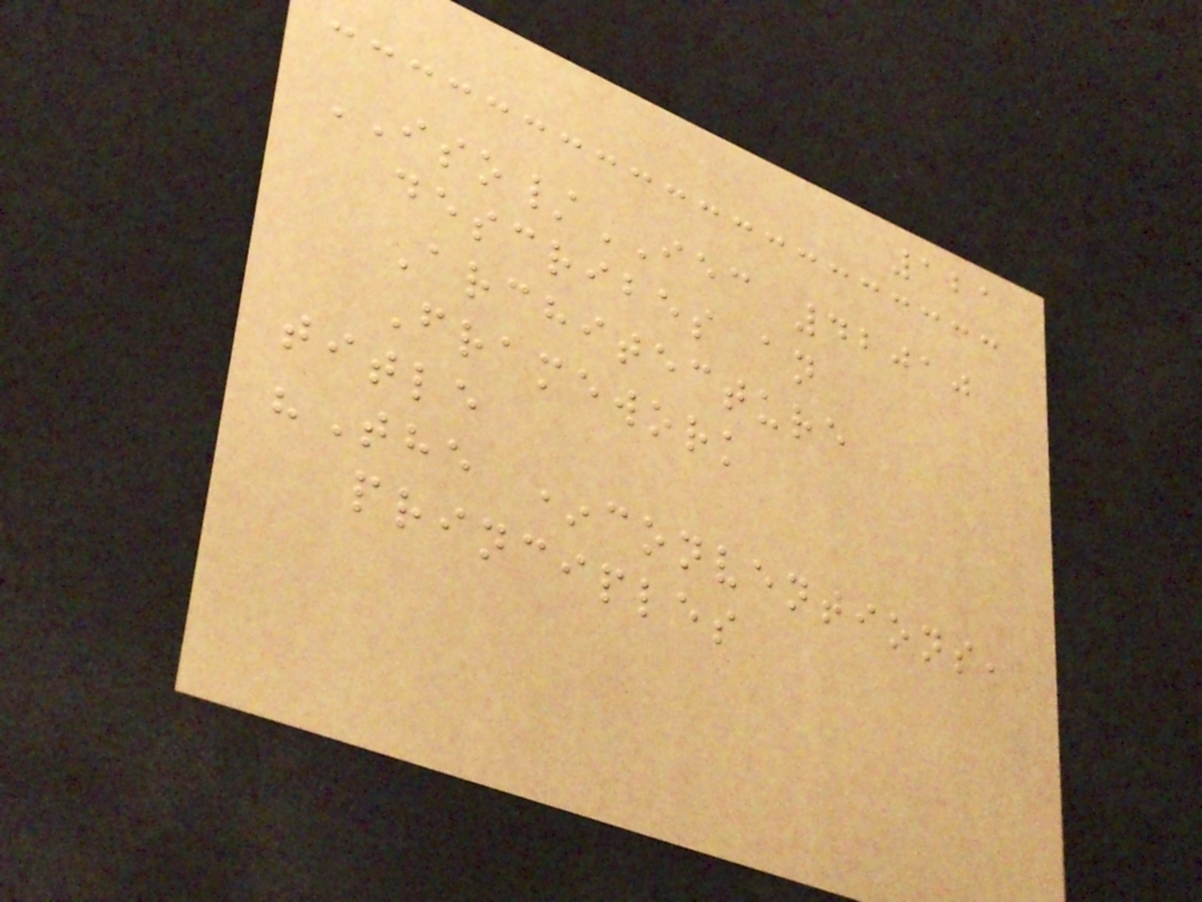121
ISO/IEC 42010
describes an
Architecture
Framework
title
"The *conventions,
principles
